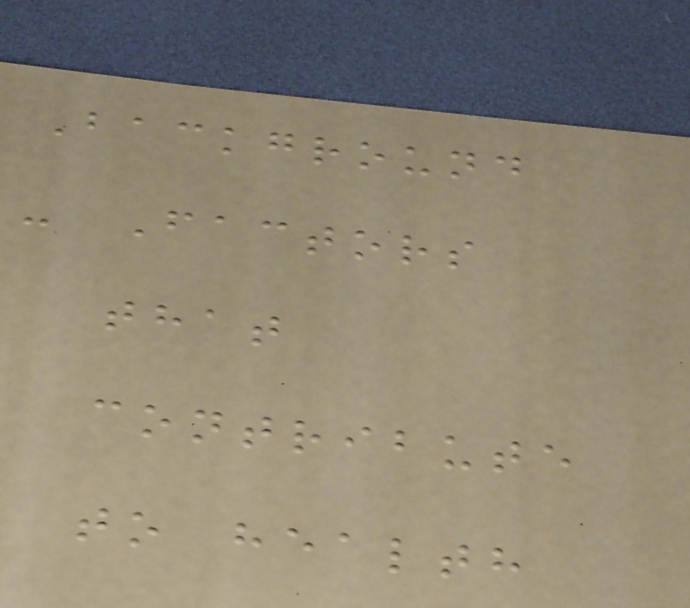Background
- Factors
that
contribute
to health
